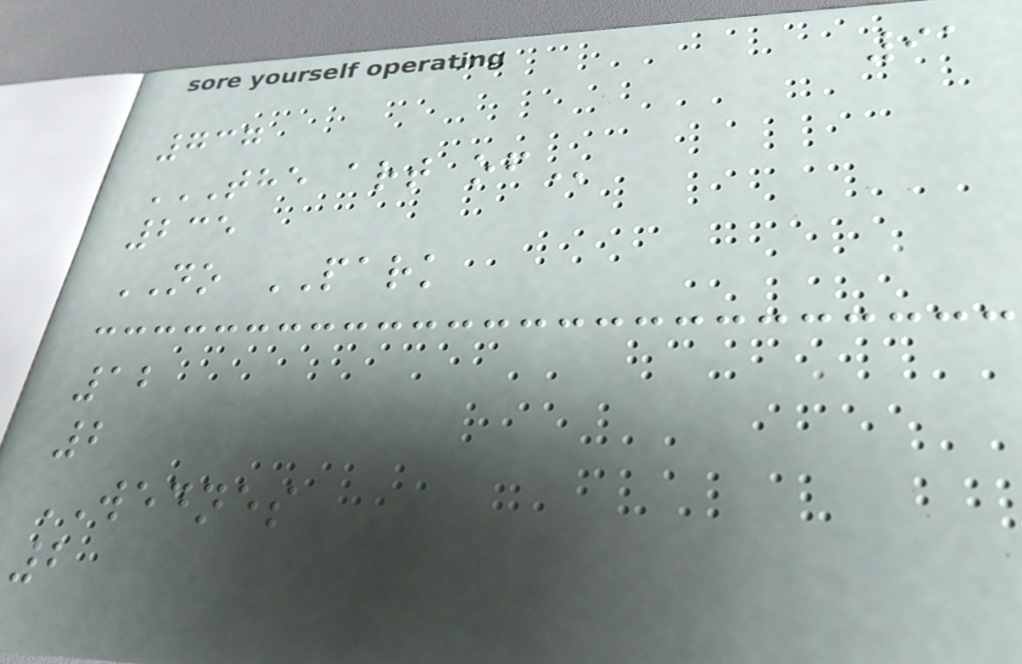91
737
THE ART OF
235
NO PARK
12
2
WEDNES
2
